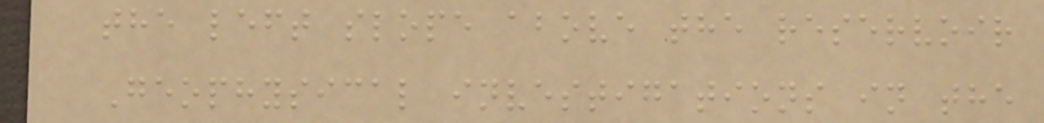the left slope above the reservoir
Geophysical investigations in the
